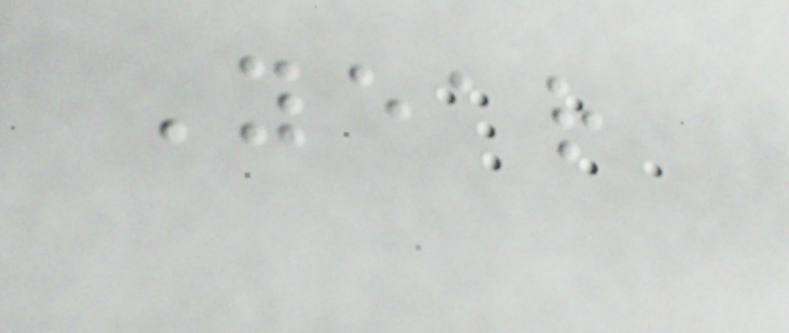Year
